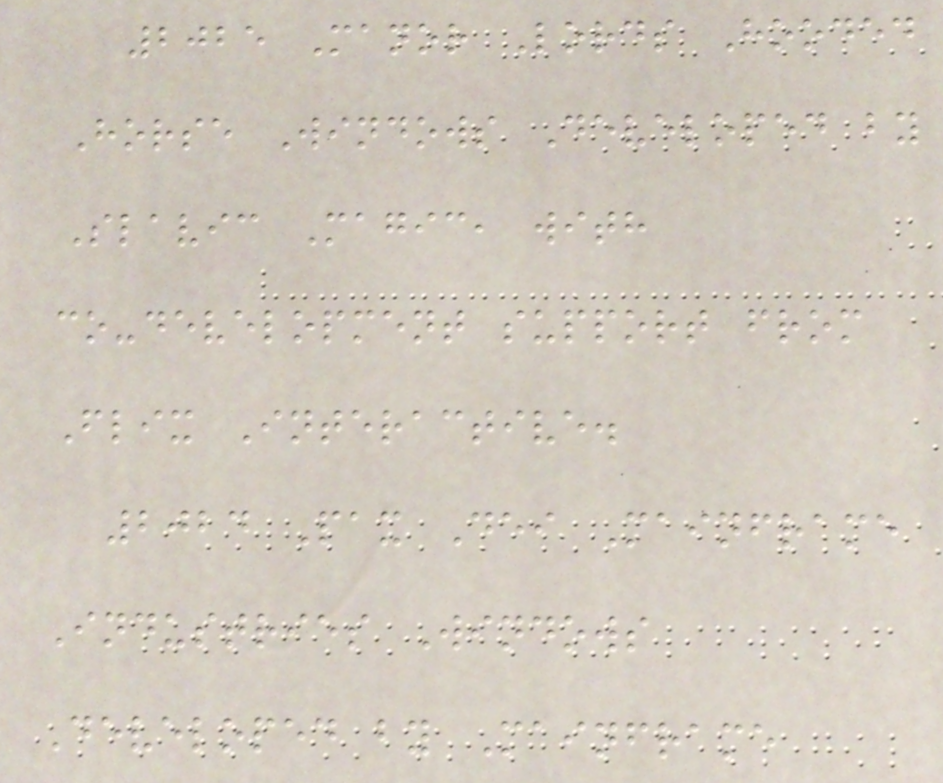2025 Manor Lords Hooded
Horse Windows Developed by
Slavic Magic, with
co-development support from
Flix Interactive.
2024 Pax Dei Mainframe
Industries Windows
Developed by Mainframe
